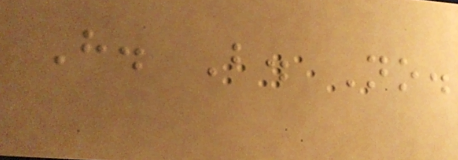H. B. No.
